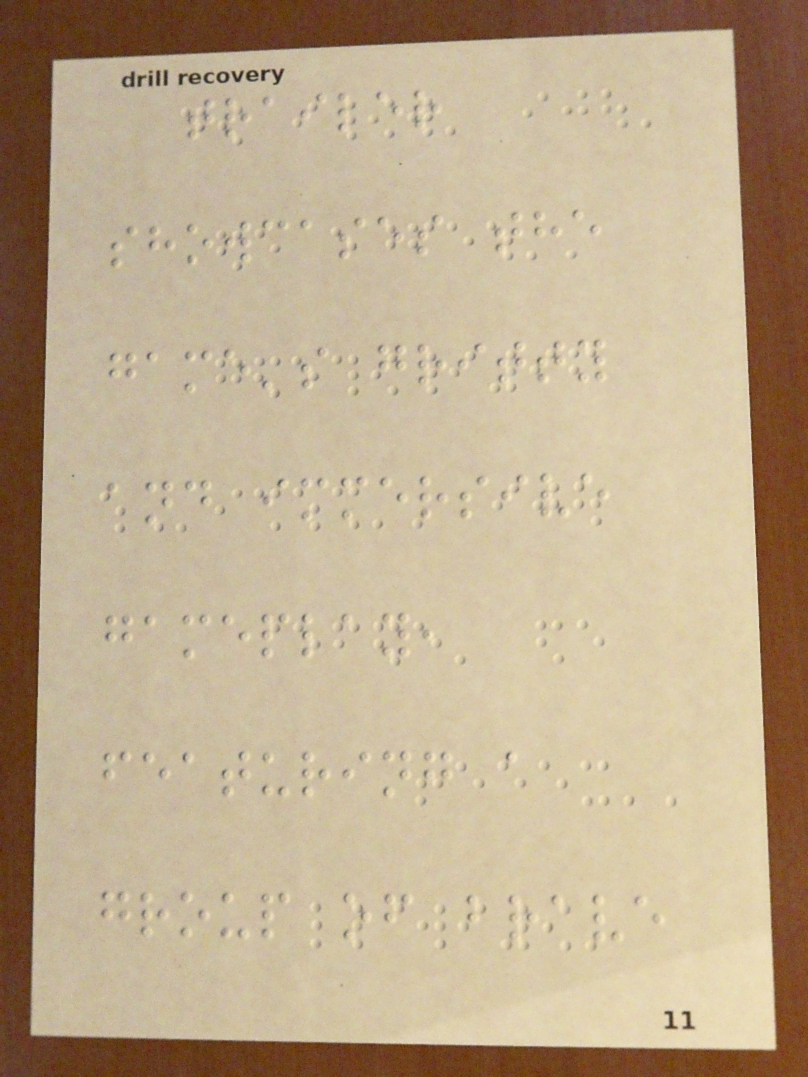trailer
showcases the
game's gritty
and immersive
gameplay,
featuring a
group of brave
